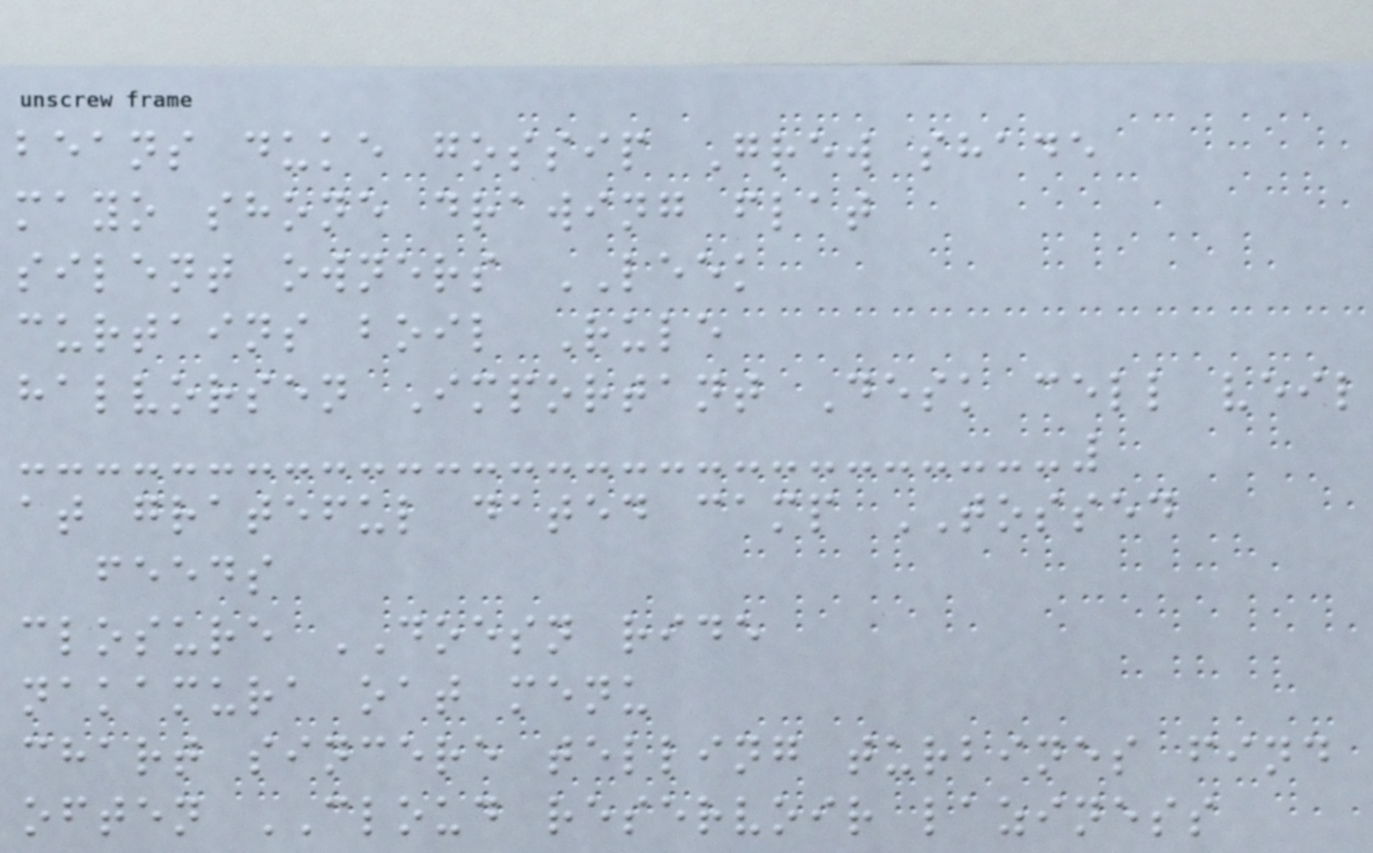beans duke gossip Grew shade
mayo shone drawing flat
silent owners LEEK
curtains boil Rule
halvorsen Important Desk cell veil
at grateful dated camp TOSSED
feeds
closure DOESN ride
nakamura oat menu
chart sincere telling turbines find
often CLOUD reservoir laziness
